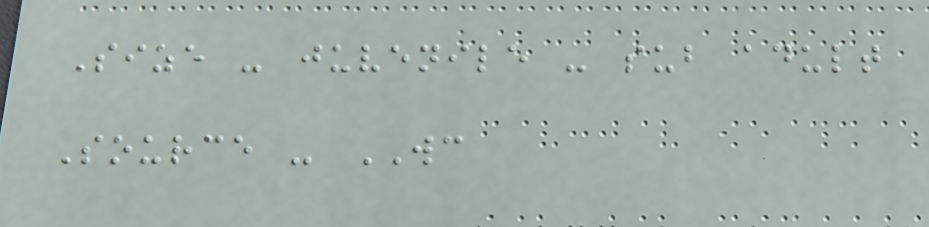Size - juvenile - sub adult
Source - WC
